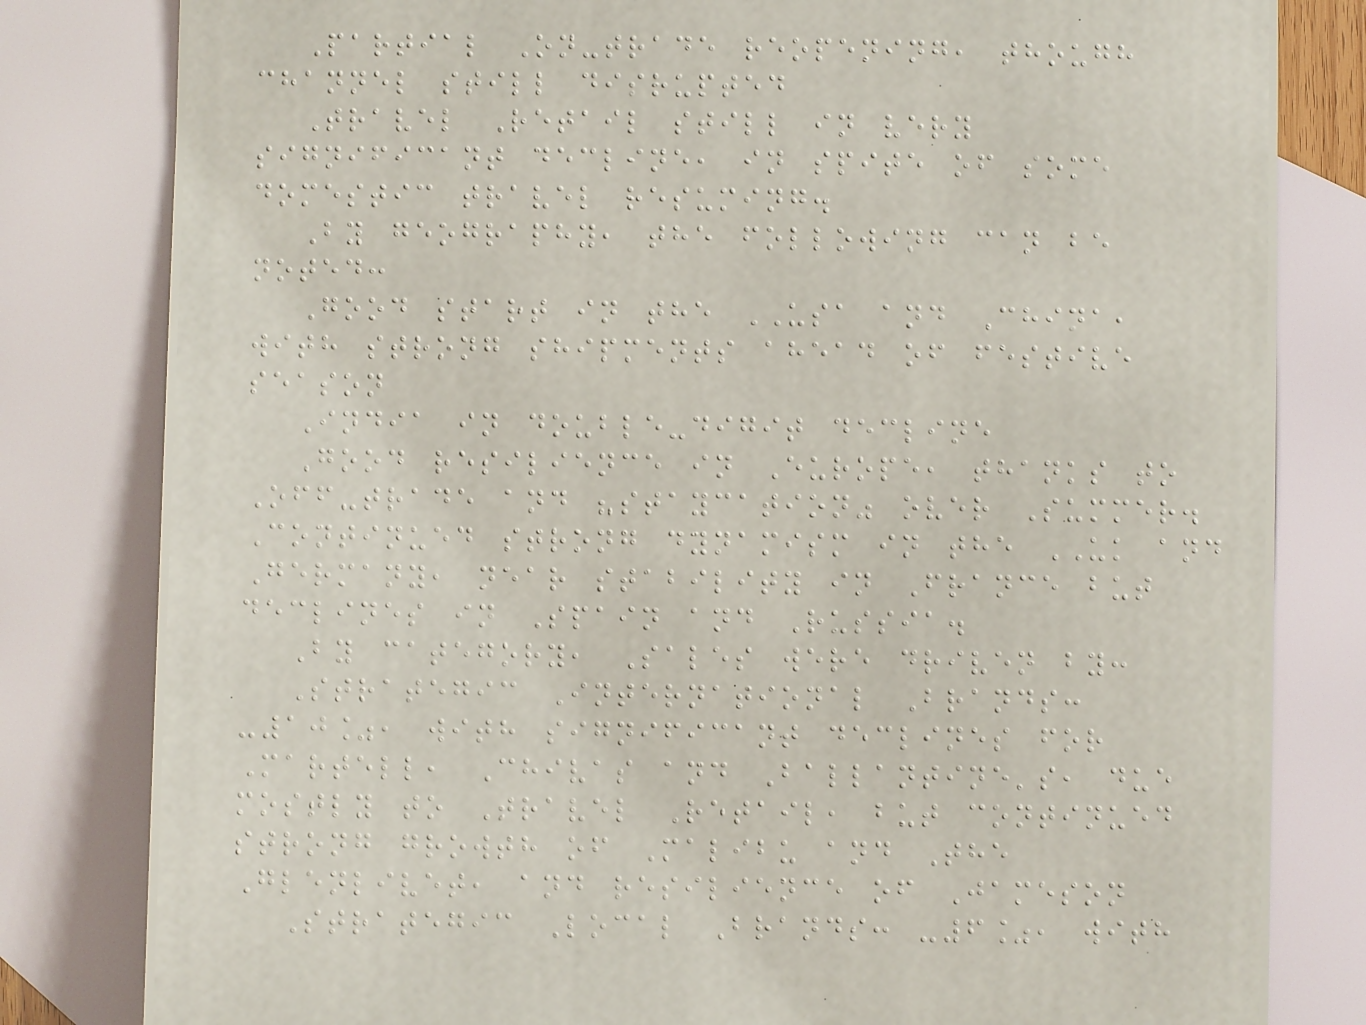Partial On-trade reopening, though
channel still disrupted
Travel Retail still in very
significant decline, in spite of some
domestic travel resuming.
By geography, the following can be
noted:
Good start in the USA and China,
with strong shipments ahead of festive
season
India in double-digit decline
Good resilience in Europe, thanks to
Off-trade and "staycation" over Summer.
Continued strong dynamism in the UK and
Germany, near stability in France but
declines in Spain and Russia.
By category, Sales were driven by:
Strategic International Brands:
-10%, with significant declines for
Martell, Chivas and Ballantine's, due
mostly to Travel Retail, but continued
strong growth of Malibu and The
Glenlivet, and resilience of Jameson
Strategic Local Brands: -6%, with
